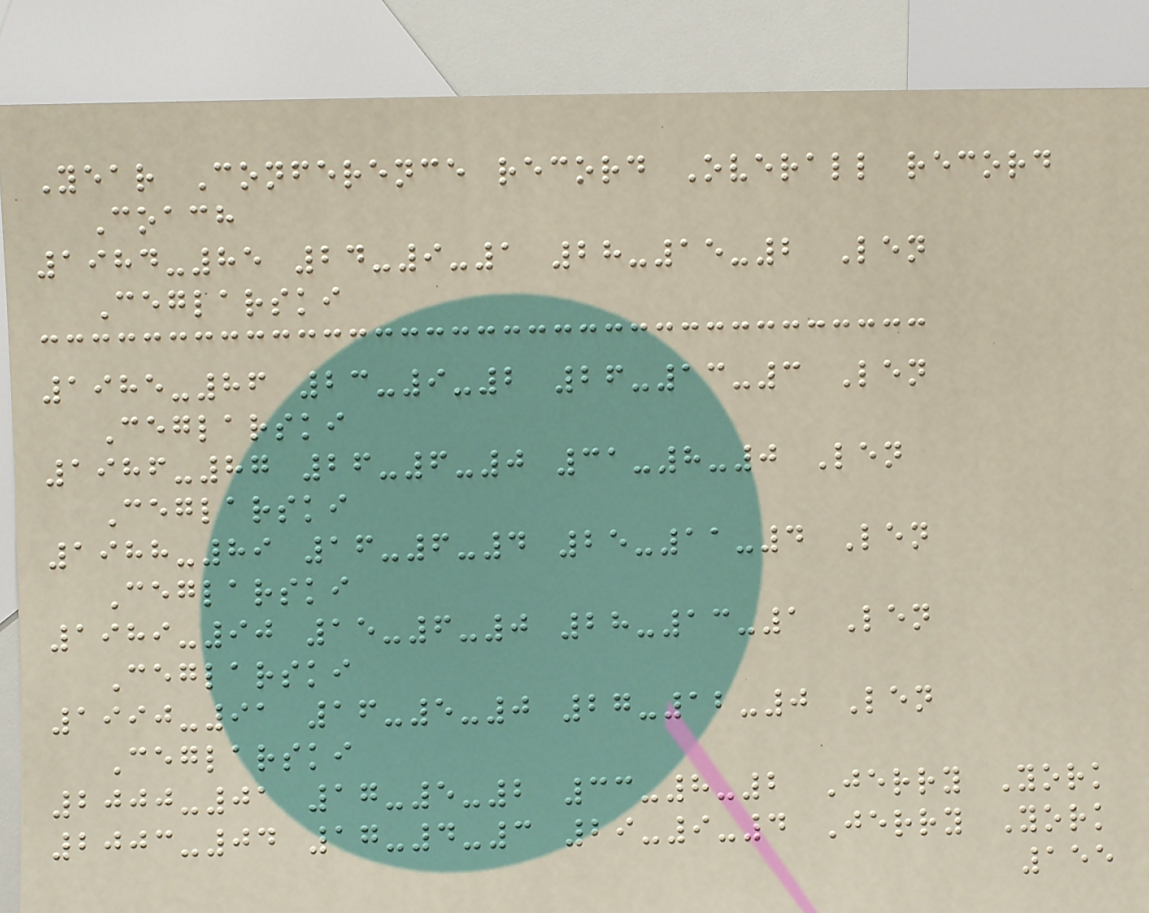Year Conference record Overall record
Coach
1984-85 24-9-1 28-15-2 Len
Ceglarski
1985-86 23-9-2 26-13-3 Len
Ceglarski
1986-87 26-6-0 31-8-0 Len
Ceglarski
1988-89 16-6-4 25-11-4 Len
Ceglarski
1989-90 15-6-0 28-13-1 Len
Ceglarski
1990-91 16-5-0 27-12-0 Len
Ceglarski
2000-01 17-5-2 33-8-2 Jerry York
2003-04 17-4-3 29-9-4 Jerry York
155
